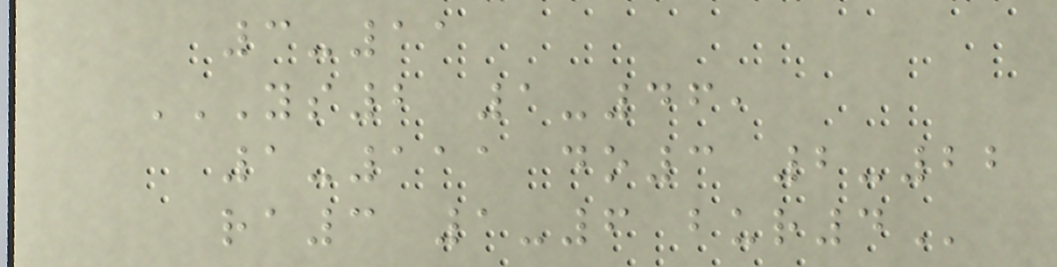3-11
YS2 1-46,
1-111 DO3 2-22
RA3 1-6 BUR4
